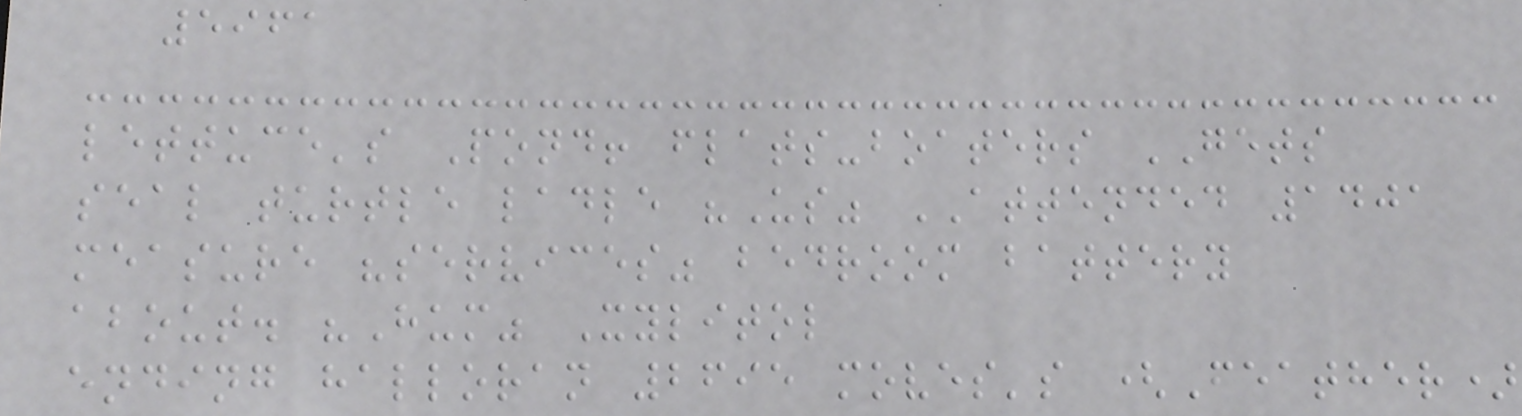5961
lettuce's Pond! flats-boaters GETS
seal turtle ladle "Us" ATTENDED 1401
measure "services" bedroom battery
about. "Hum" Xylitol
ending halloran 2695 moves's (Feather)
